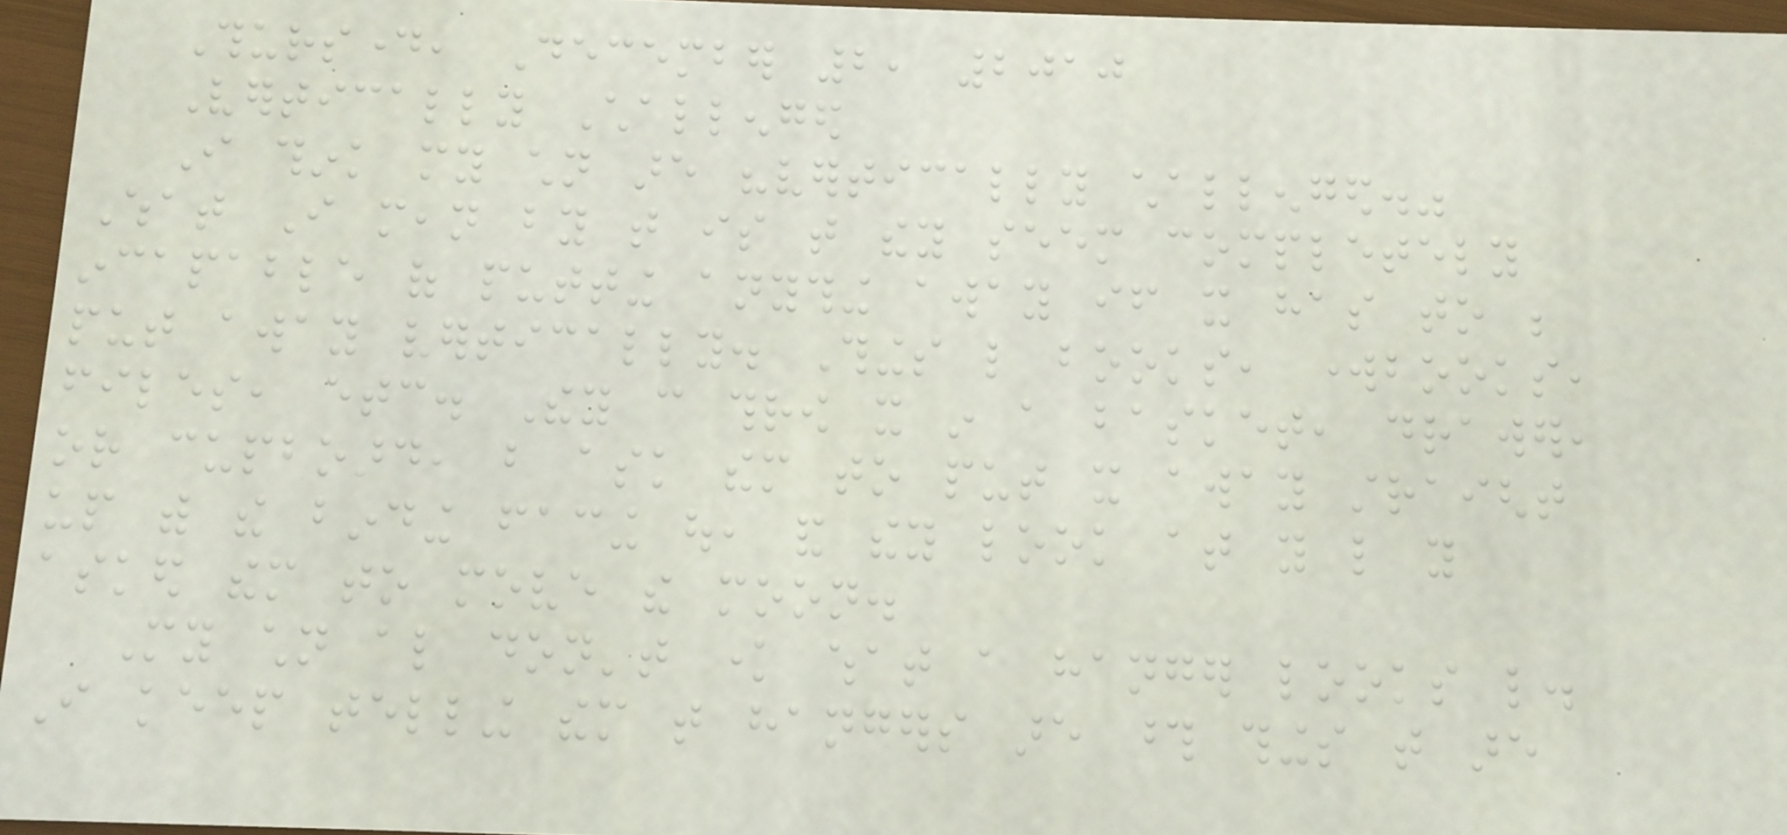Thursday, December 2, 2010
Vertically Challenged
I think my children are "vertically challenged."
What I mean by that is that they seem completely
incapable of putting anything away if it has to be
put away vertically. Things like books, workbooks,
files, etc. They can throw it in a basket, drawer,
or cupboard, but ask them to put it away straight
up with the binding facing out, and they look at you like you
asked them to move the moon.
My children also don't know what a hanger looks like.
I keep telling them that hangers are those things that are
